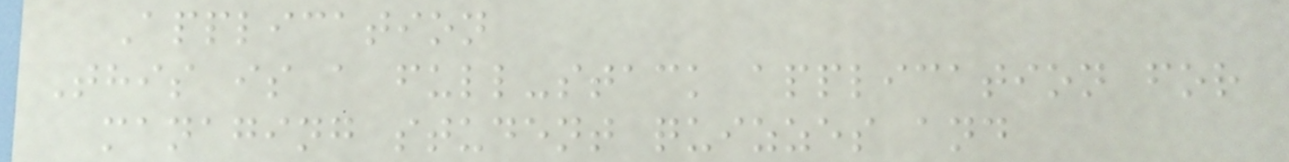Application
This is a full-stack application for
managing student quizzes and
